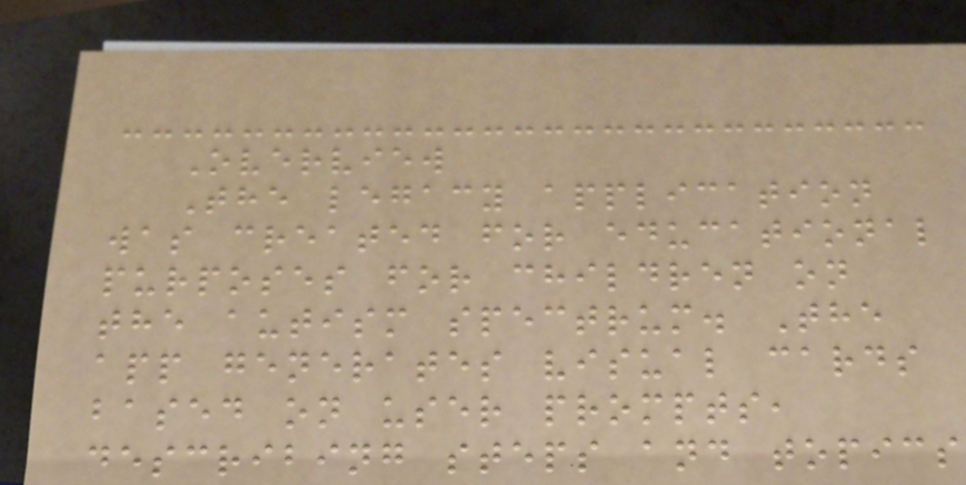Overview
The legacy application
was created for educational
purposes for children on
the autism spectrum. The
app generates visual cards
based on user prompts,
describing steps and topics
